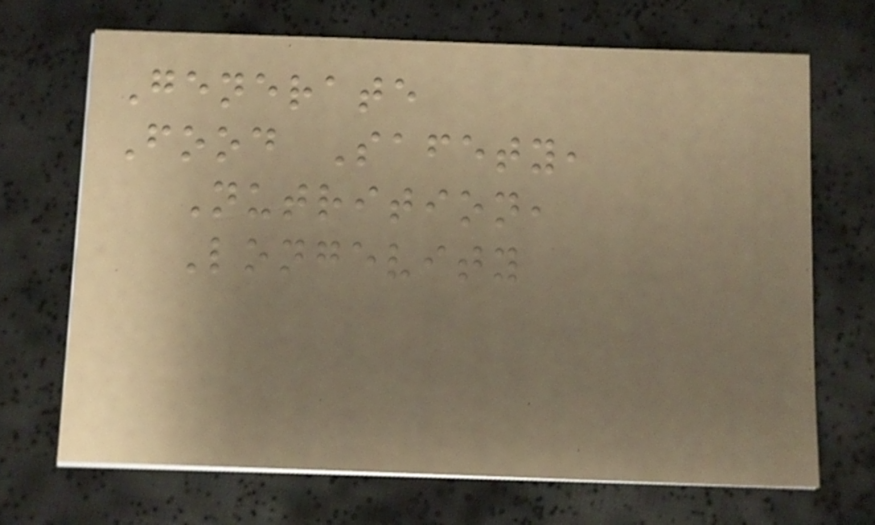Generate
Food Safety,
Nutrition,
Longevity
